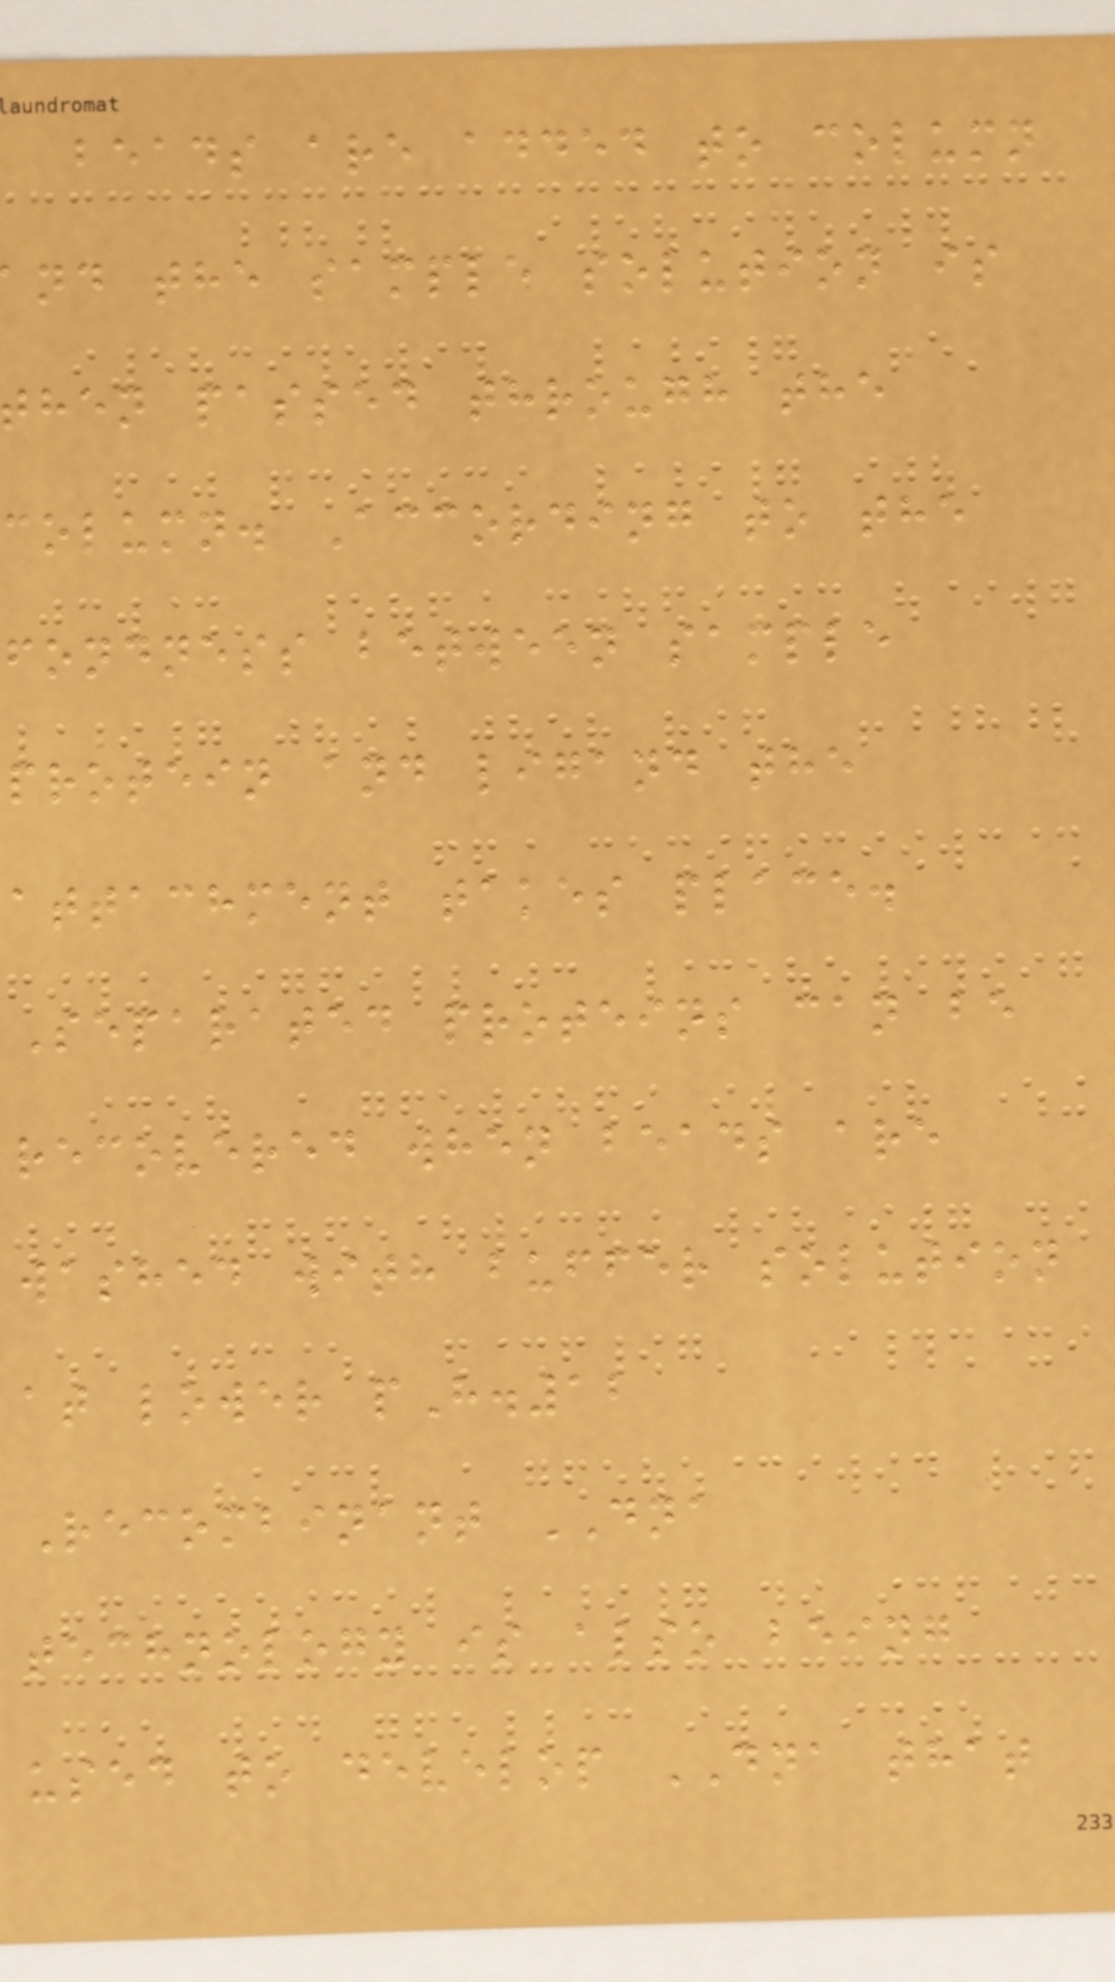beads are added to column
nd the sample solution is
then passed through the
column. According to the
fondness between sample
protein and ligand the
attachment takes place.
Separated proteins can be
recovered when beads are
washed with buffer solution
at lower pH.12
Recombinant DNA
technology is also being
used to develop DNA that
